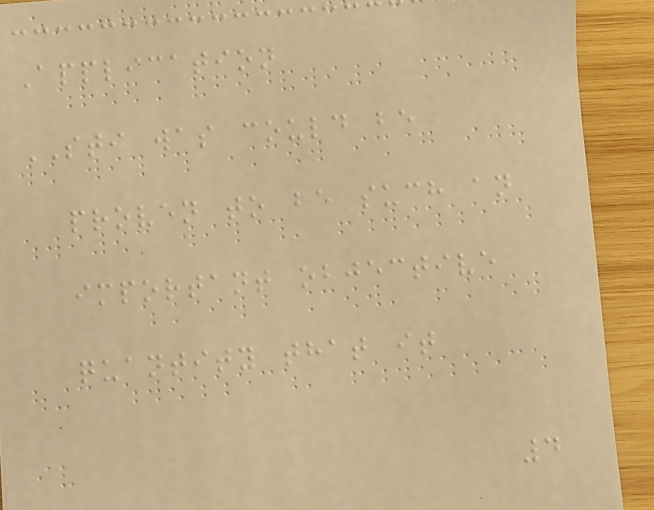Application
STI was could be
proven to be such an
important objective
quantity that it
4
